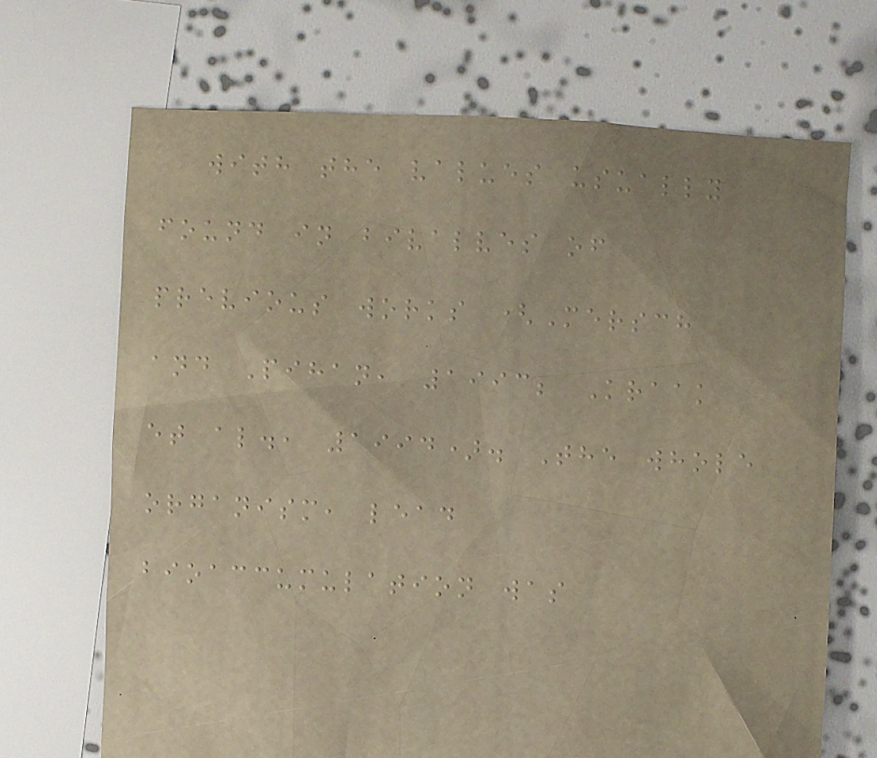with the values usually
found in bivalves of
previous works (Mersch
and Pihan, 1993; Kraak
et al., 1994). The whole
organism, lead
bioaccumulation was
